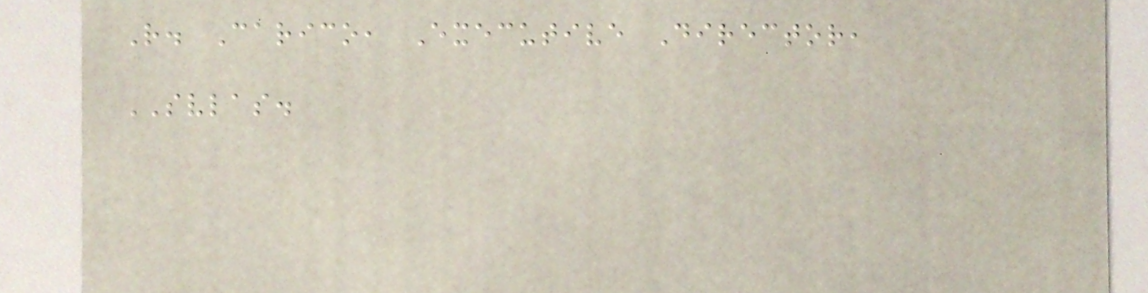R. Carico, Executive Director,
SVLAS.
